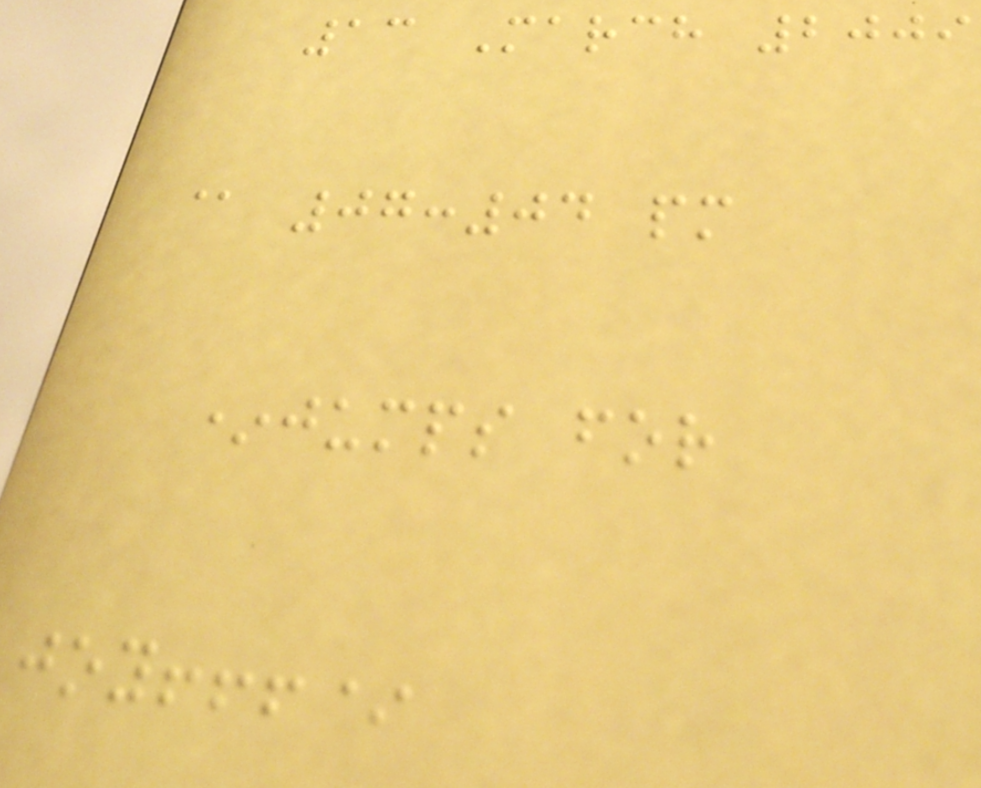13 March 2009
@ 07:04 pm
*jumps for
joy!!!*
